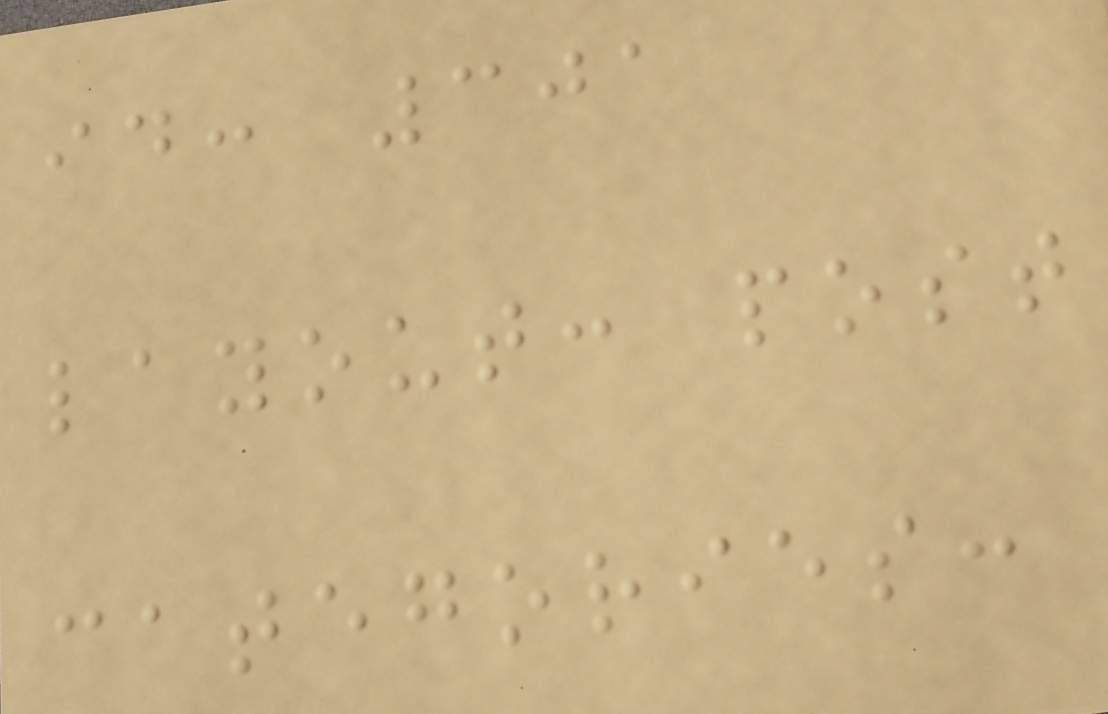id: 301
layout: post
categories:
